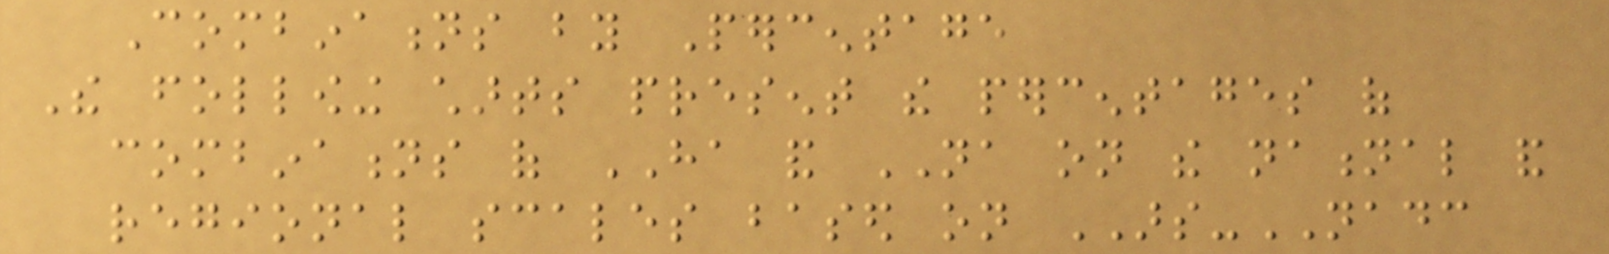Combinations by Percentage
The following charts present the percentages of
combinations of HA and NA on the national and
regional scales based on ARS-NADC
